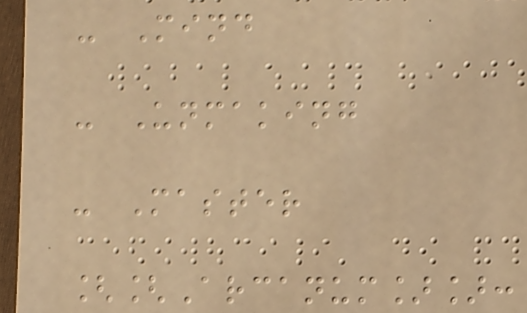- Mind
- Unmaking
- Master
[[Arcanum]]:
